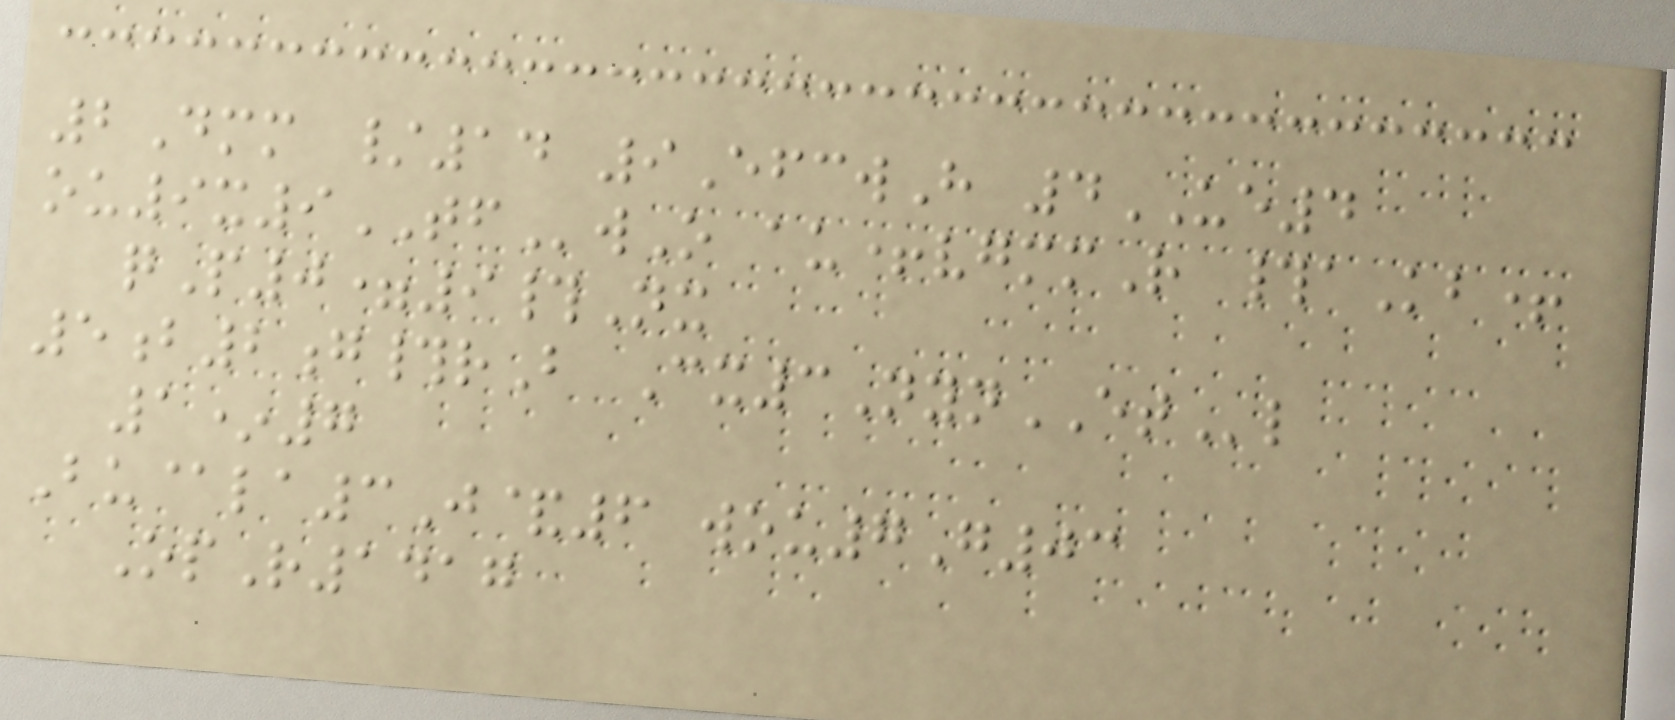2Dmm /14 9EfcwH 4UE4
ou9x9TFwO au+vgmmR #aKb+
qP0=9#Nx
5b2g#rB Cx3NynETl
1*7
Bu@la3J&6 wou7G03
OpR1417
